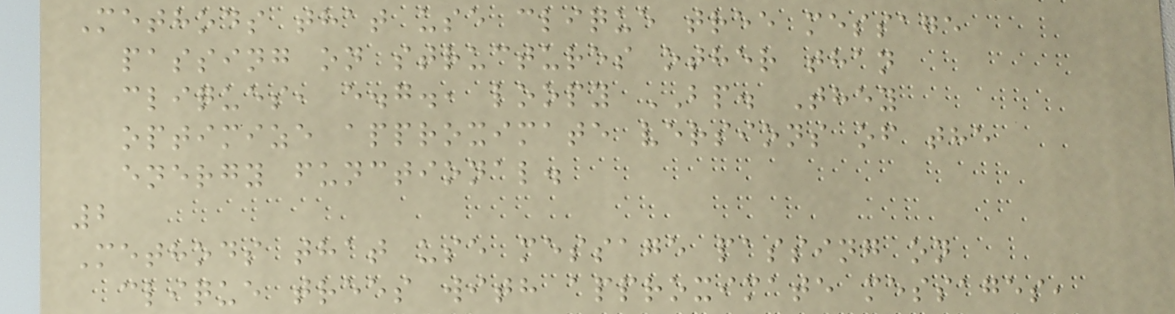Methods that use clique tree message
passing on structures other than
cliques, e.g., loopy BP. They
optimize approximate versions of the
energy functional.
2
Methods that use message passing on
clique trees with approximate messages,
